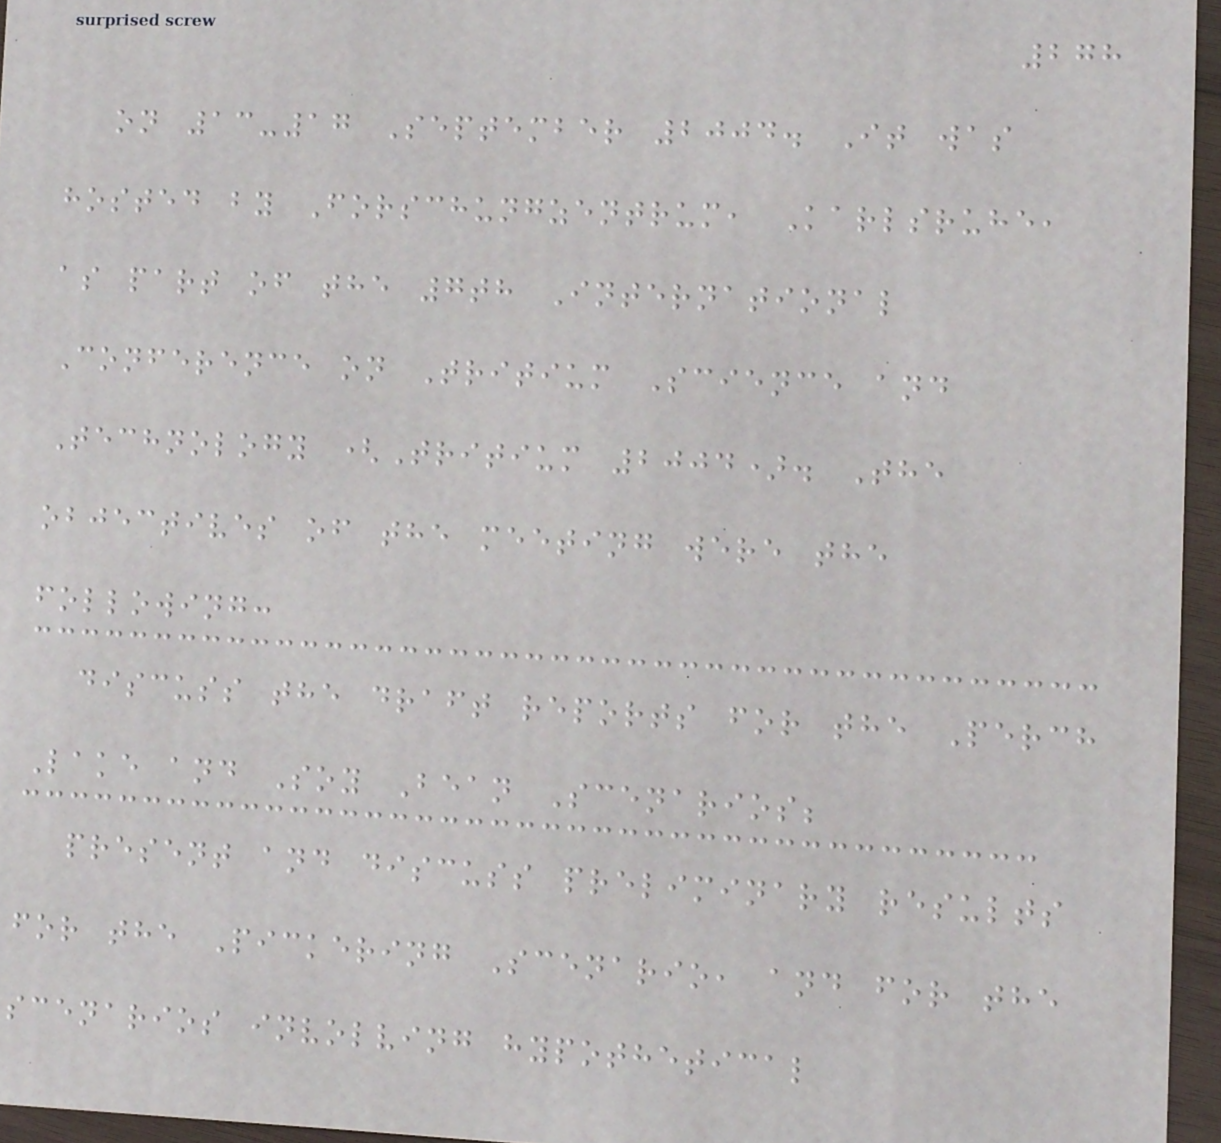278
on 13-17 September 2004. It was
hosted by Forschungzentrum, Karlsruhe,
as part of the 7th International
Conference on Tritium Science and
Technology (Tritium 2004). The
objectives of the meeting were the
following:
discuss the draft reports for the Perch
Lake and Soy Bean Scenarios;
present and discuss preliminary results
for the Pickering Scenario, and for the
scenarios involving hypothetical
